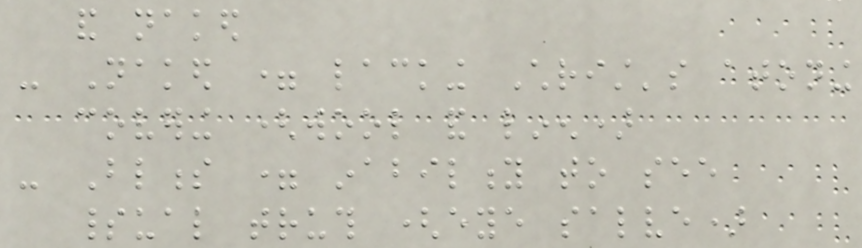and naked
- Naked = lacking Christ's atoning
covering (wool and linen)
- Blindness = inability to see
spiritual truth (eye salve)
